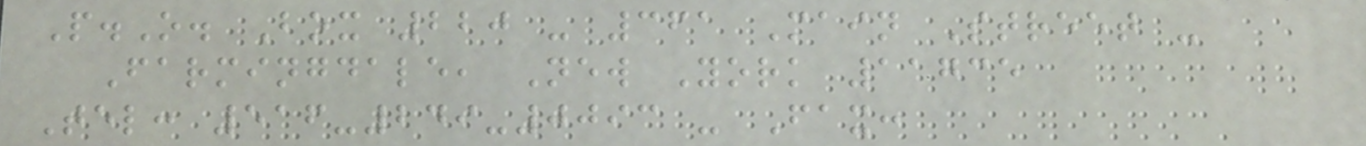P.O. Box 220 - 361 Main Street -
Farmingdale, New York 11735
Tel: 516-249-0093 - Fax:
